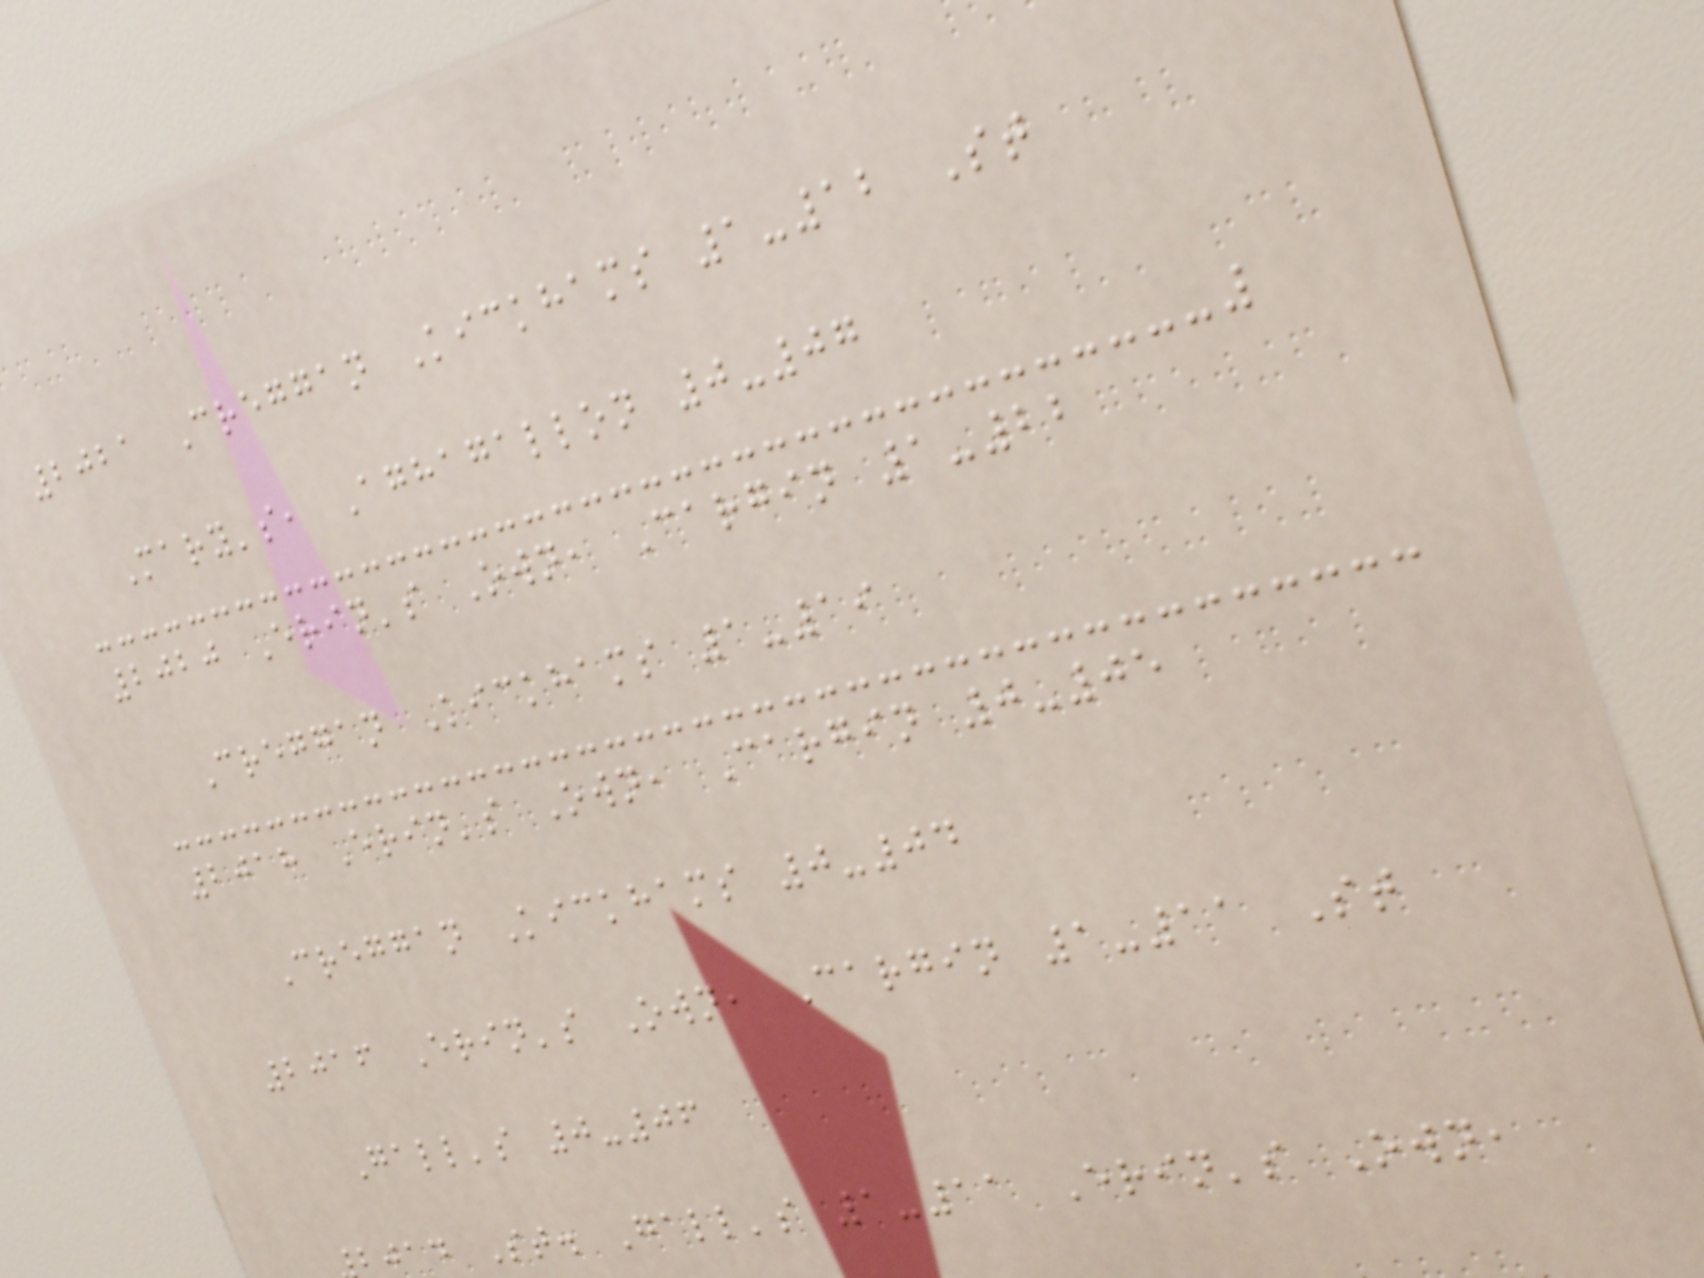2021 Creggan Kickhams 1-12 St
Mary's, Aghagallon 0-07
2020 Erin's Own, Cargin 1-22
Creggan Kickhams 1-19
2018 Erin's Own, Cargin 0-05
Creggan Kickhams 0-04
2016 Erin's Own, Cargin 1-11 St
Gall's 0-06
bjad St. Gall's 1-11 Erin's Own,
